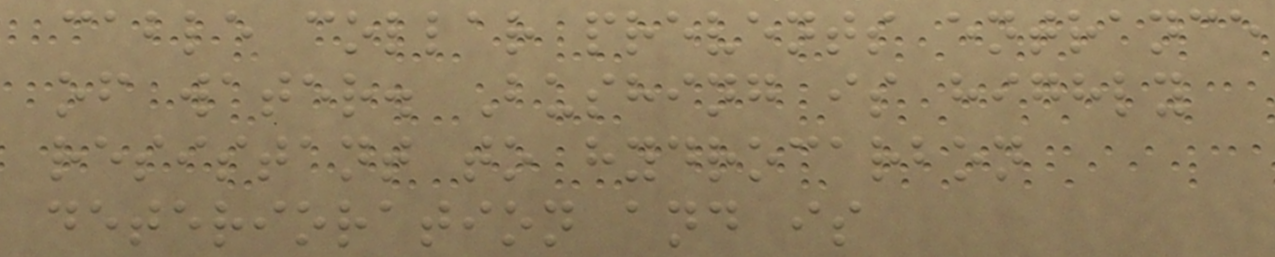cable collar prevents entrance
of water. Bushing is highly
resistant to hydrocarbon
deterioration and is
